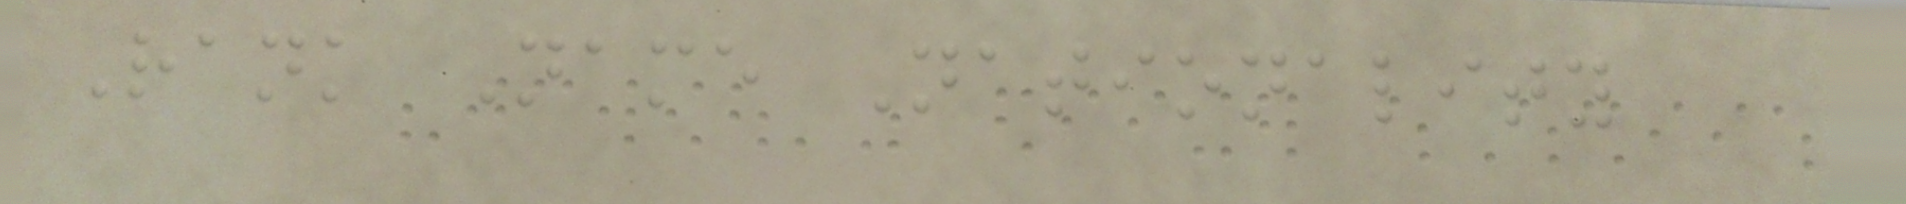Rank Name Nationality
